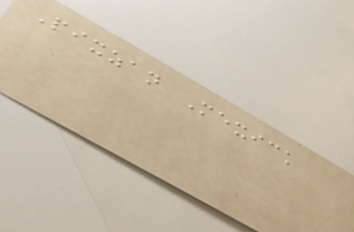Pixzan Mexick
